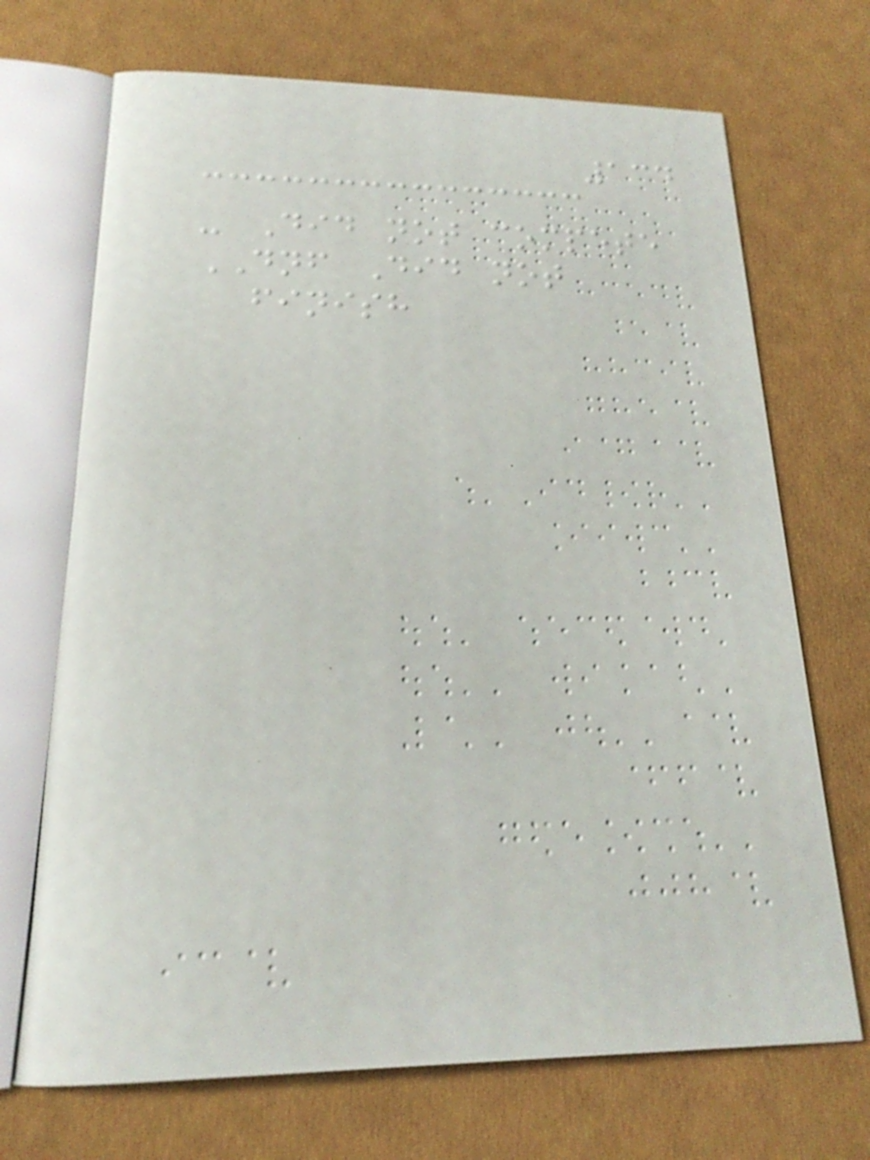134
- Did not compete
DNF Did not
finish
